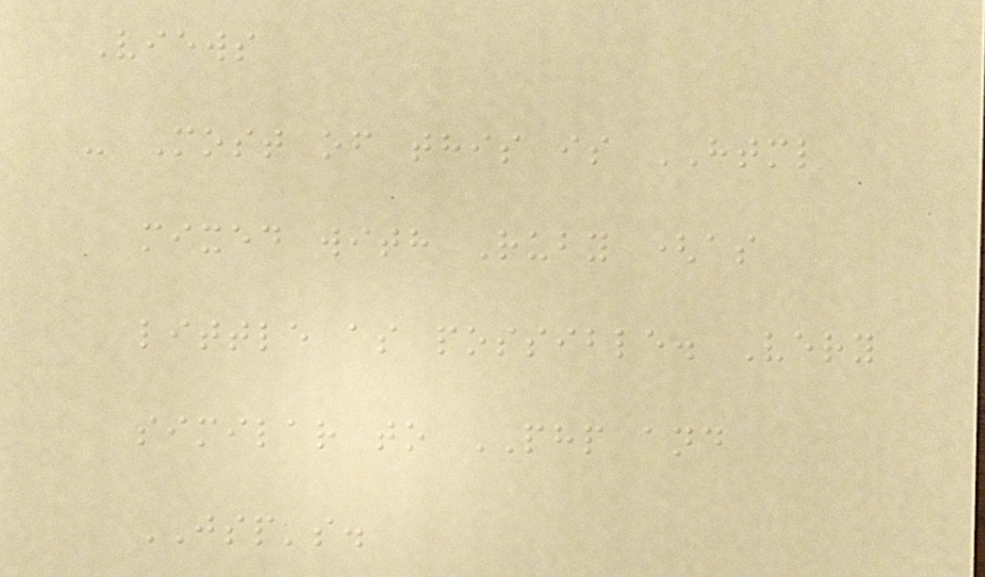Views
- Most of this is HTML
mixed with Ruby (as
little as possible. Very
similar to PHP and
JSP's.
